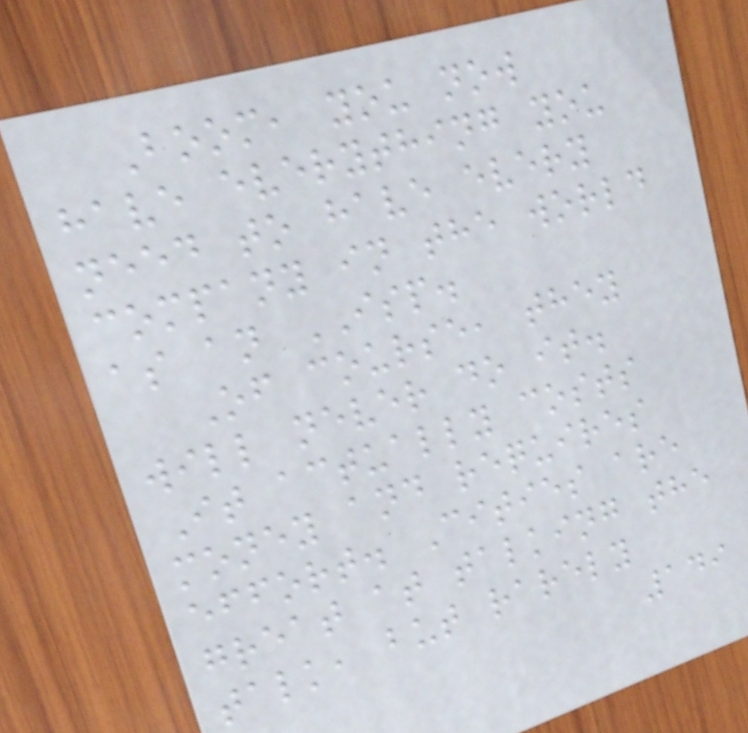Boom, you now
have everything you
need to have every
company in the world
as an ISP.
Of course, they
will never do it.
It actually costs
money and requires
effort. Cities are
great at talking the
talk, but rarely
149
